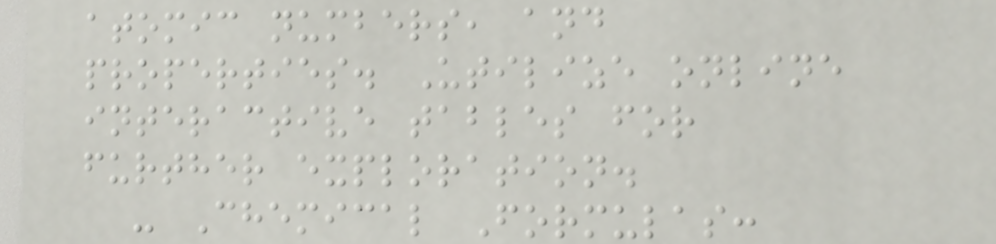atomic numbers, and
properties. Utilize online
interactive tables for
further exploration.
- Chemical Formulas:
